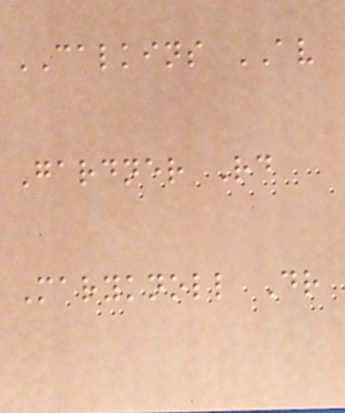CALKINS AV
Gardner Rd
Maryknoll Dr
